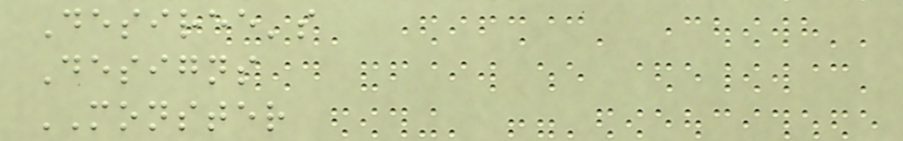Desiree's
Designs
MONSTER
